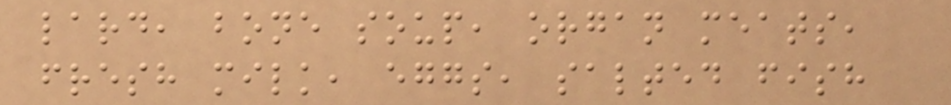lard, bone soup, organ meats,
fresh milk, eggs, salted fish
